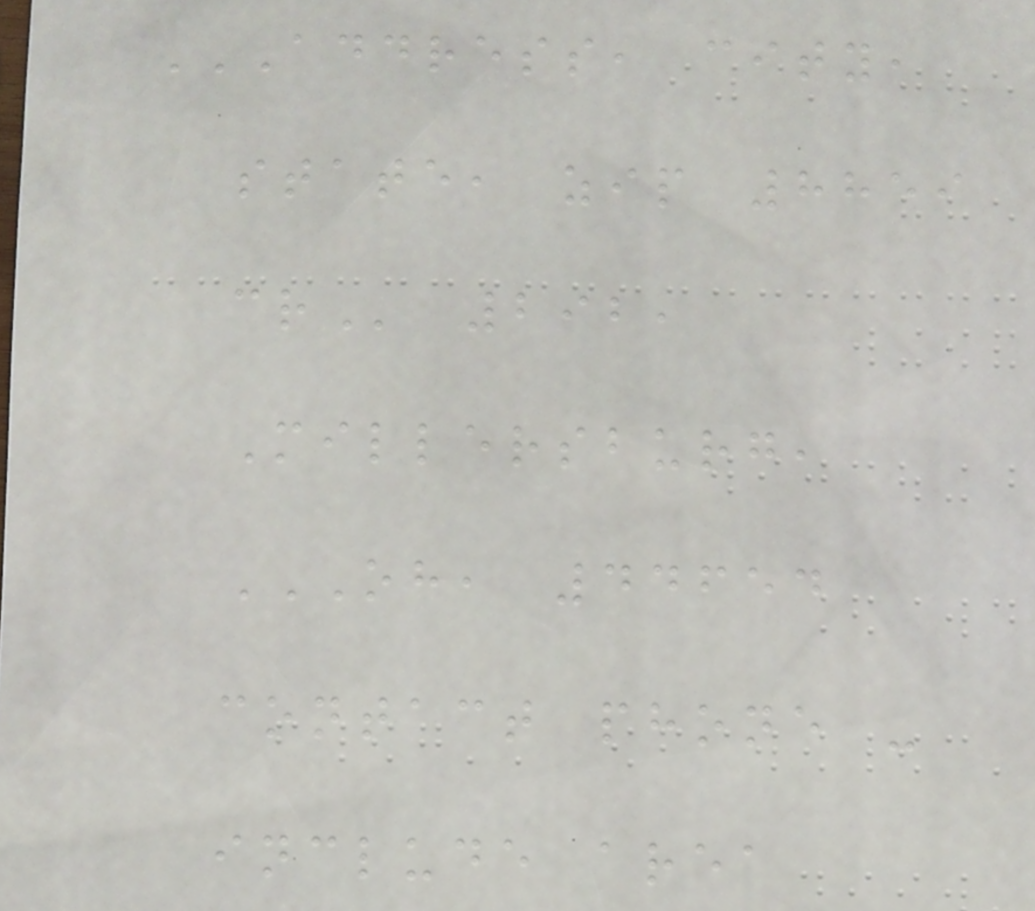ADDRESS, CITY,
STATE, ZIP 8859
CR 292,
Millersburg,
OH, 44654
CONTACT PHONE -
INCLUDE AREA
